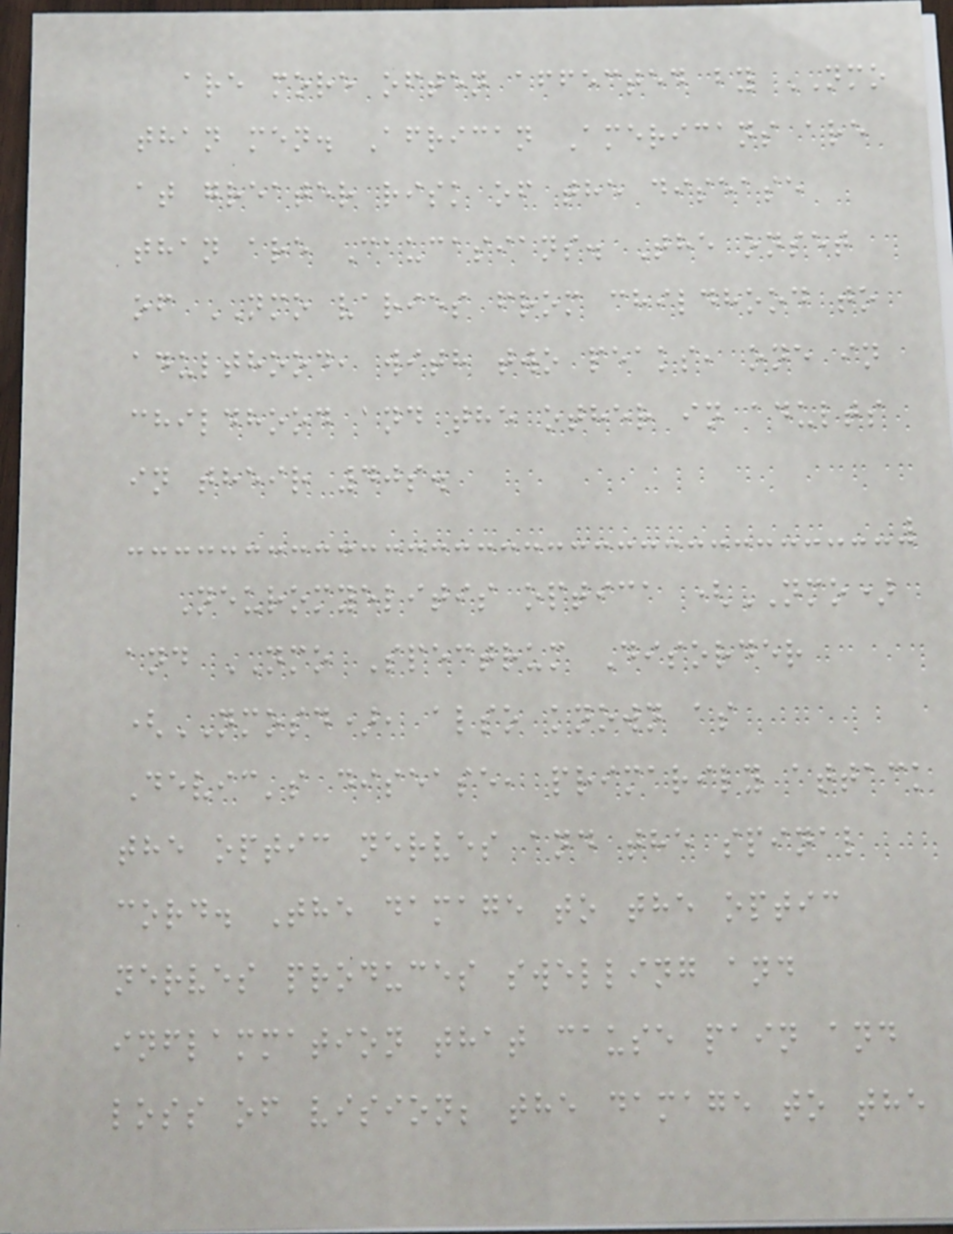are more often affected by NMO
than men. African Americans are
at greater risk of the disease
than are Caucasians. The onset
of NMO varies from childhood to
adulthood, with two peaks, one in
childhood and the other in adults
in their 40s.
Neuromyelitis optica (NMO)
and NMO Spectrum Disorder
(NMOSD), also known as
Devic's disease, primarily attack
the optic nerves and the spinal
cord. The damage to the optic
nerves produces swelling and
inflammation that cause pain and
loss of vision; the damage to the
